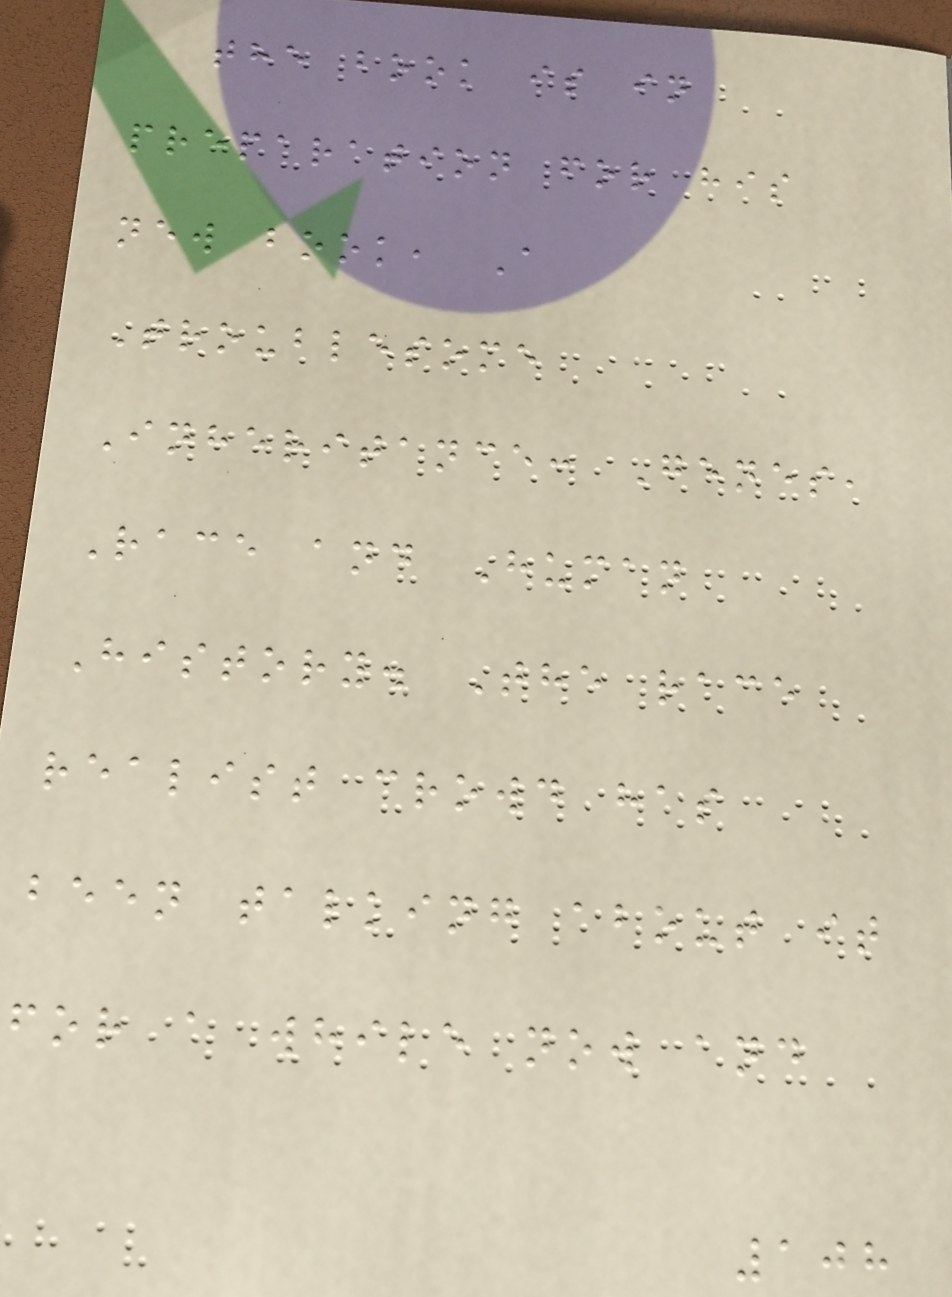the book is in
preparation for his
new book, A
Troublesome
Inheritance: Genes,
Race and Human
History. The race
realist crowd has
been talking about it
for a while now and
108
